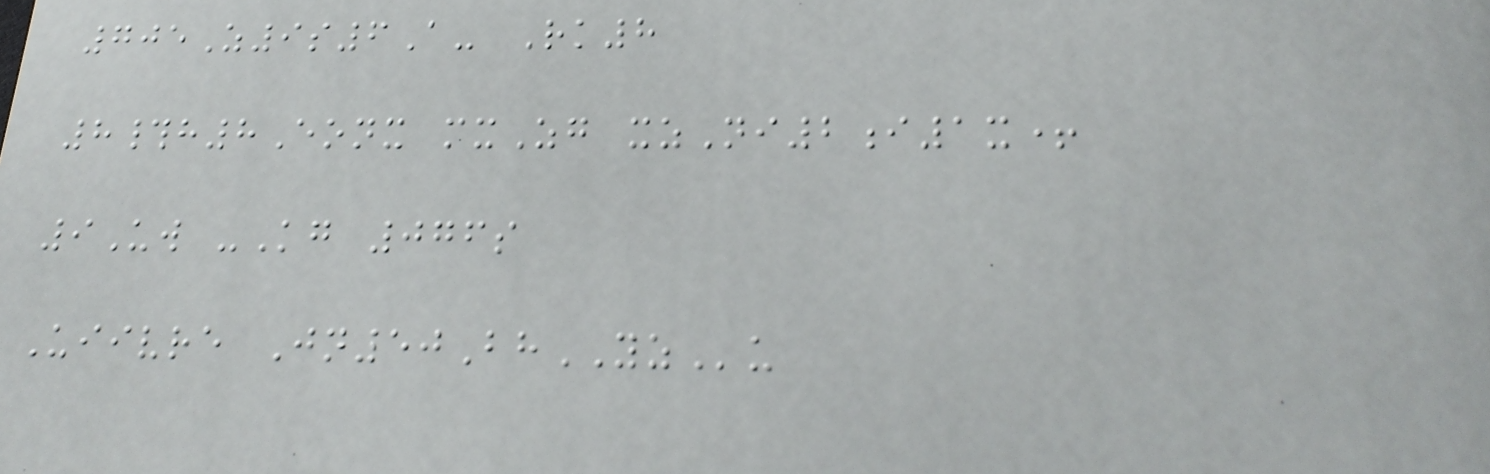705Z9s6A- Rk8
8#h8Eonx mxZg xzNi2i1x+
9Uw -Kg 076s
Uiivre Jn50BhYZu
